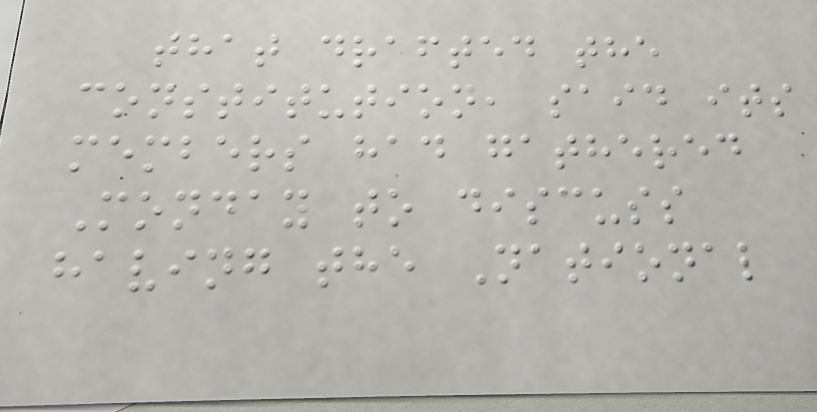that drafted the
constitution, said its
members had gathered
Monday to discuss
having the National
